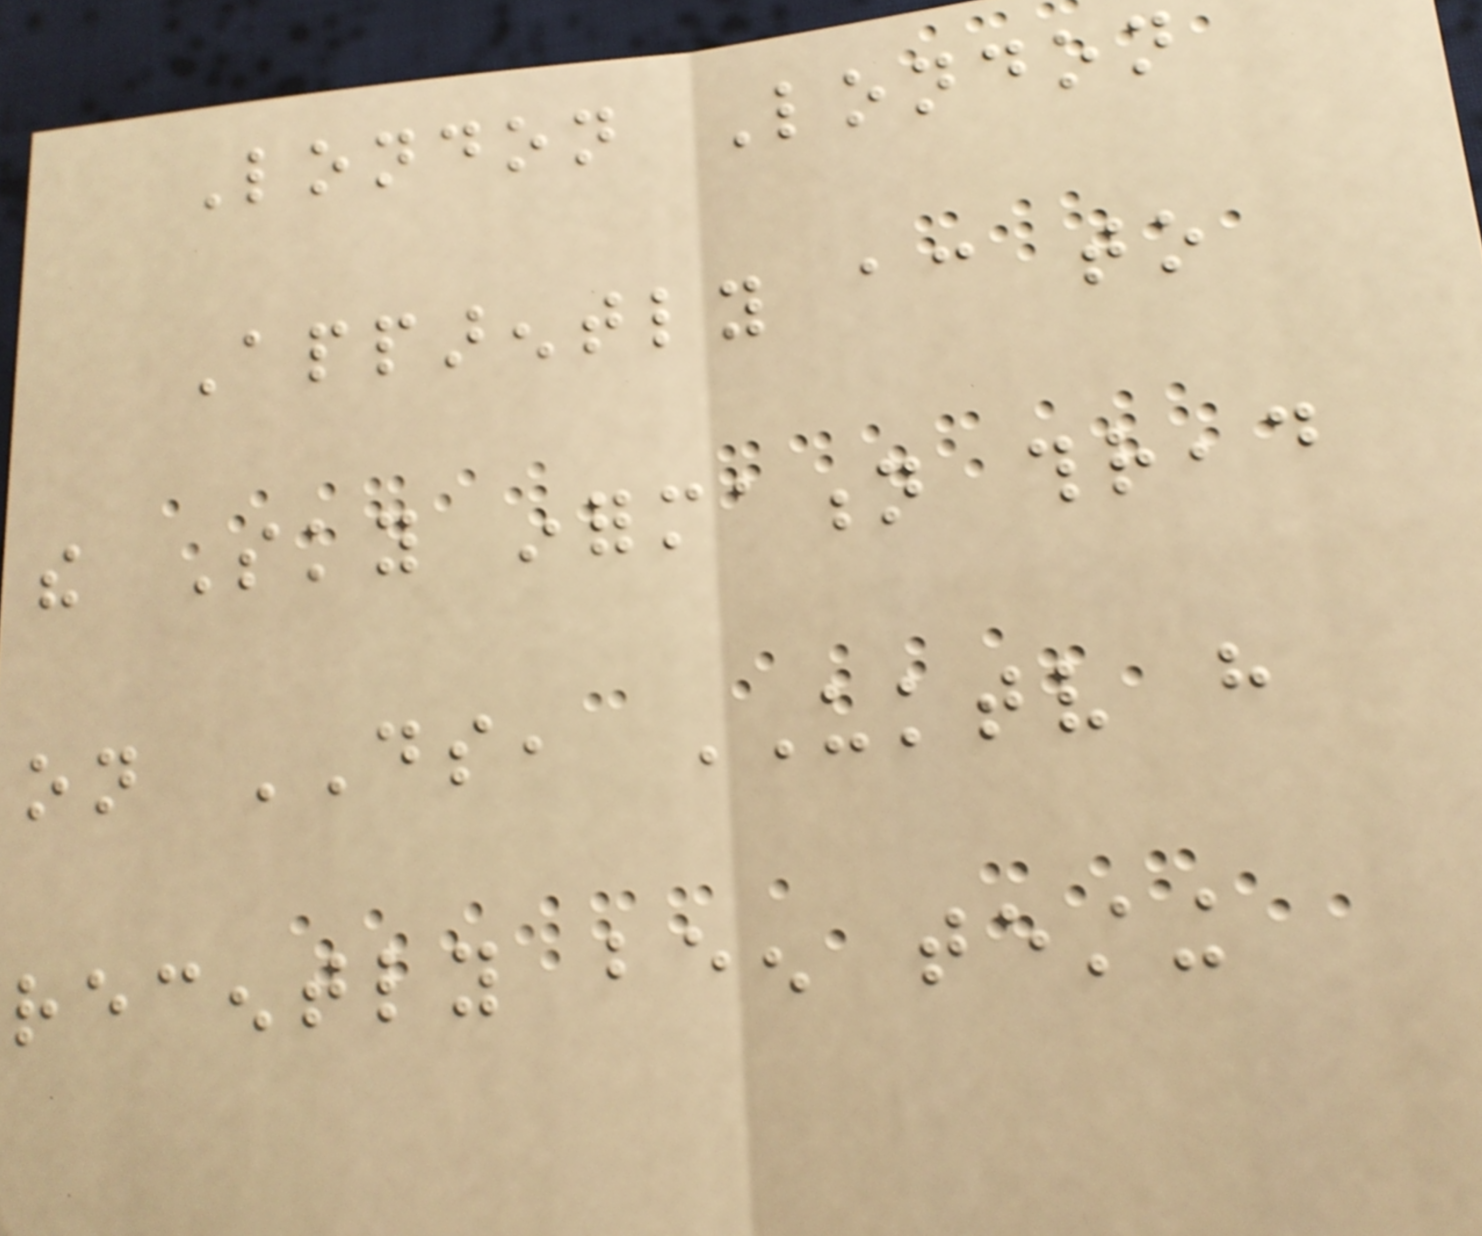London London
Apparently according to
the Sky information thread
on DS, UKTV have
recently been testing
